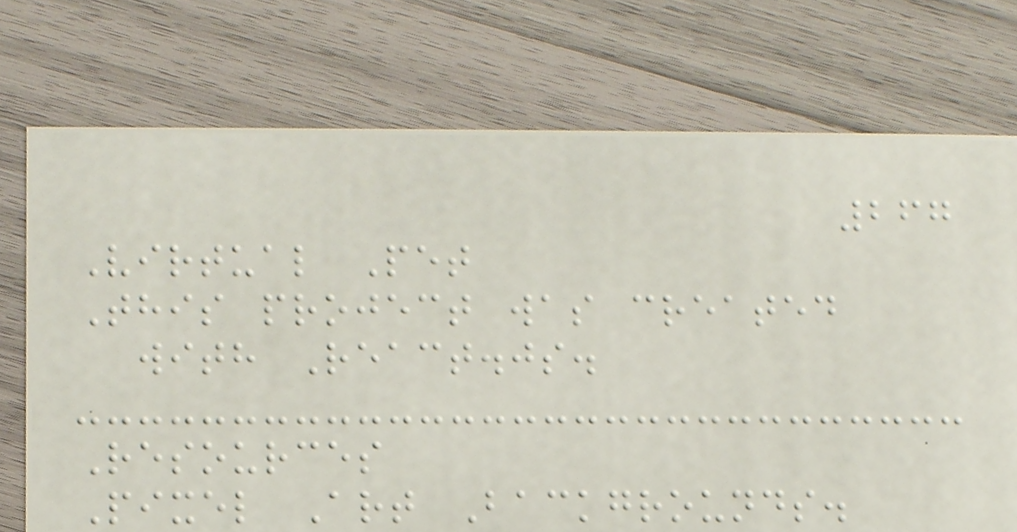267
Virtual Pet
This project was created
with React.js.
Resources
Pixel Art Backgrounds.
